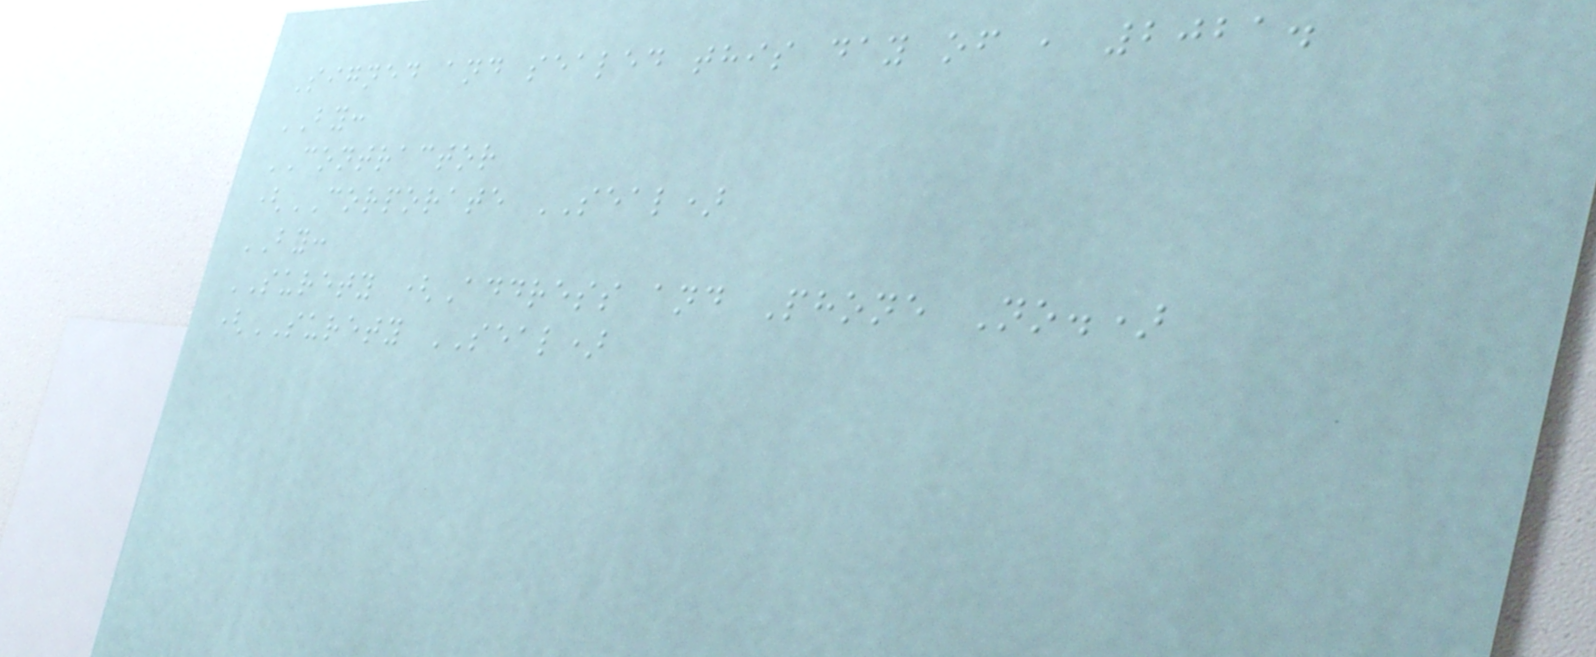Signed and sealed this day of , 2021.
BY:
CONTRACTOR
(CORPORATE SEAL)
BY:
SURETY (Address and Phone No.)
(SURETY SEAL)
